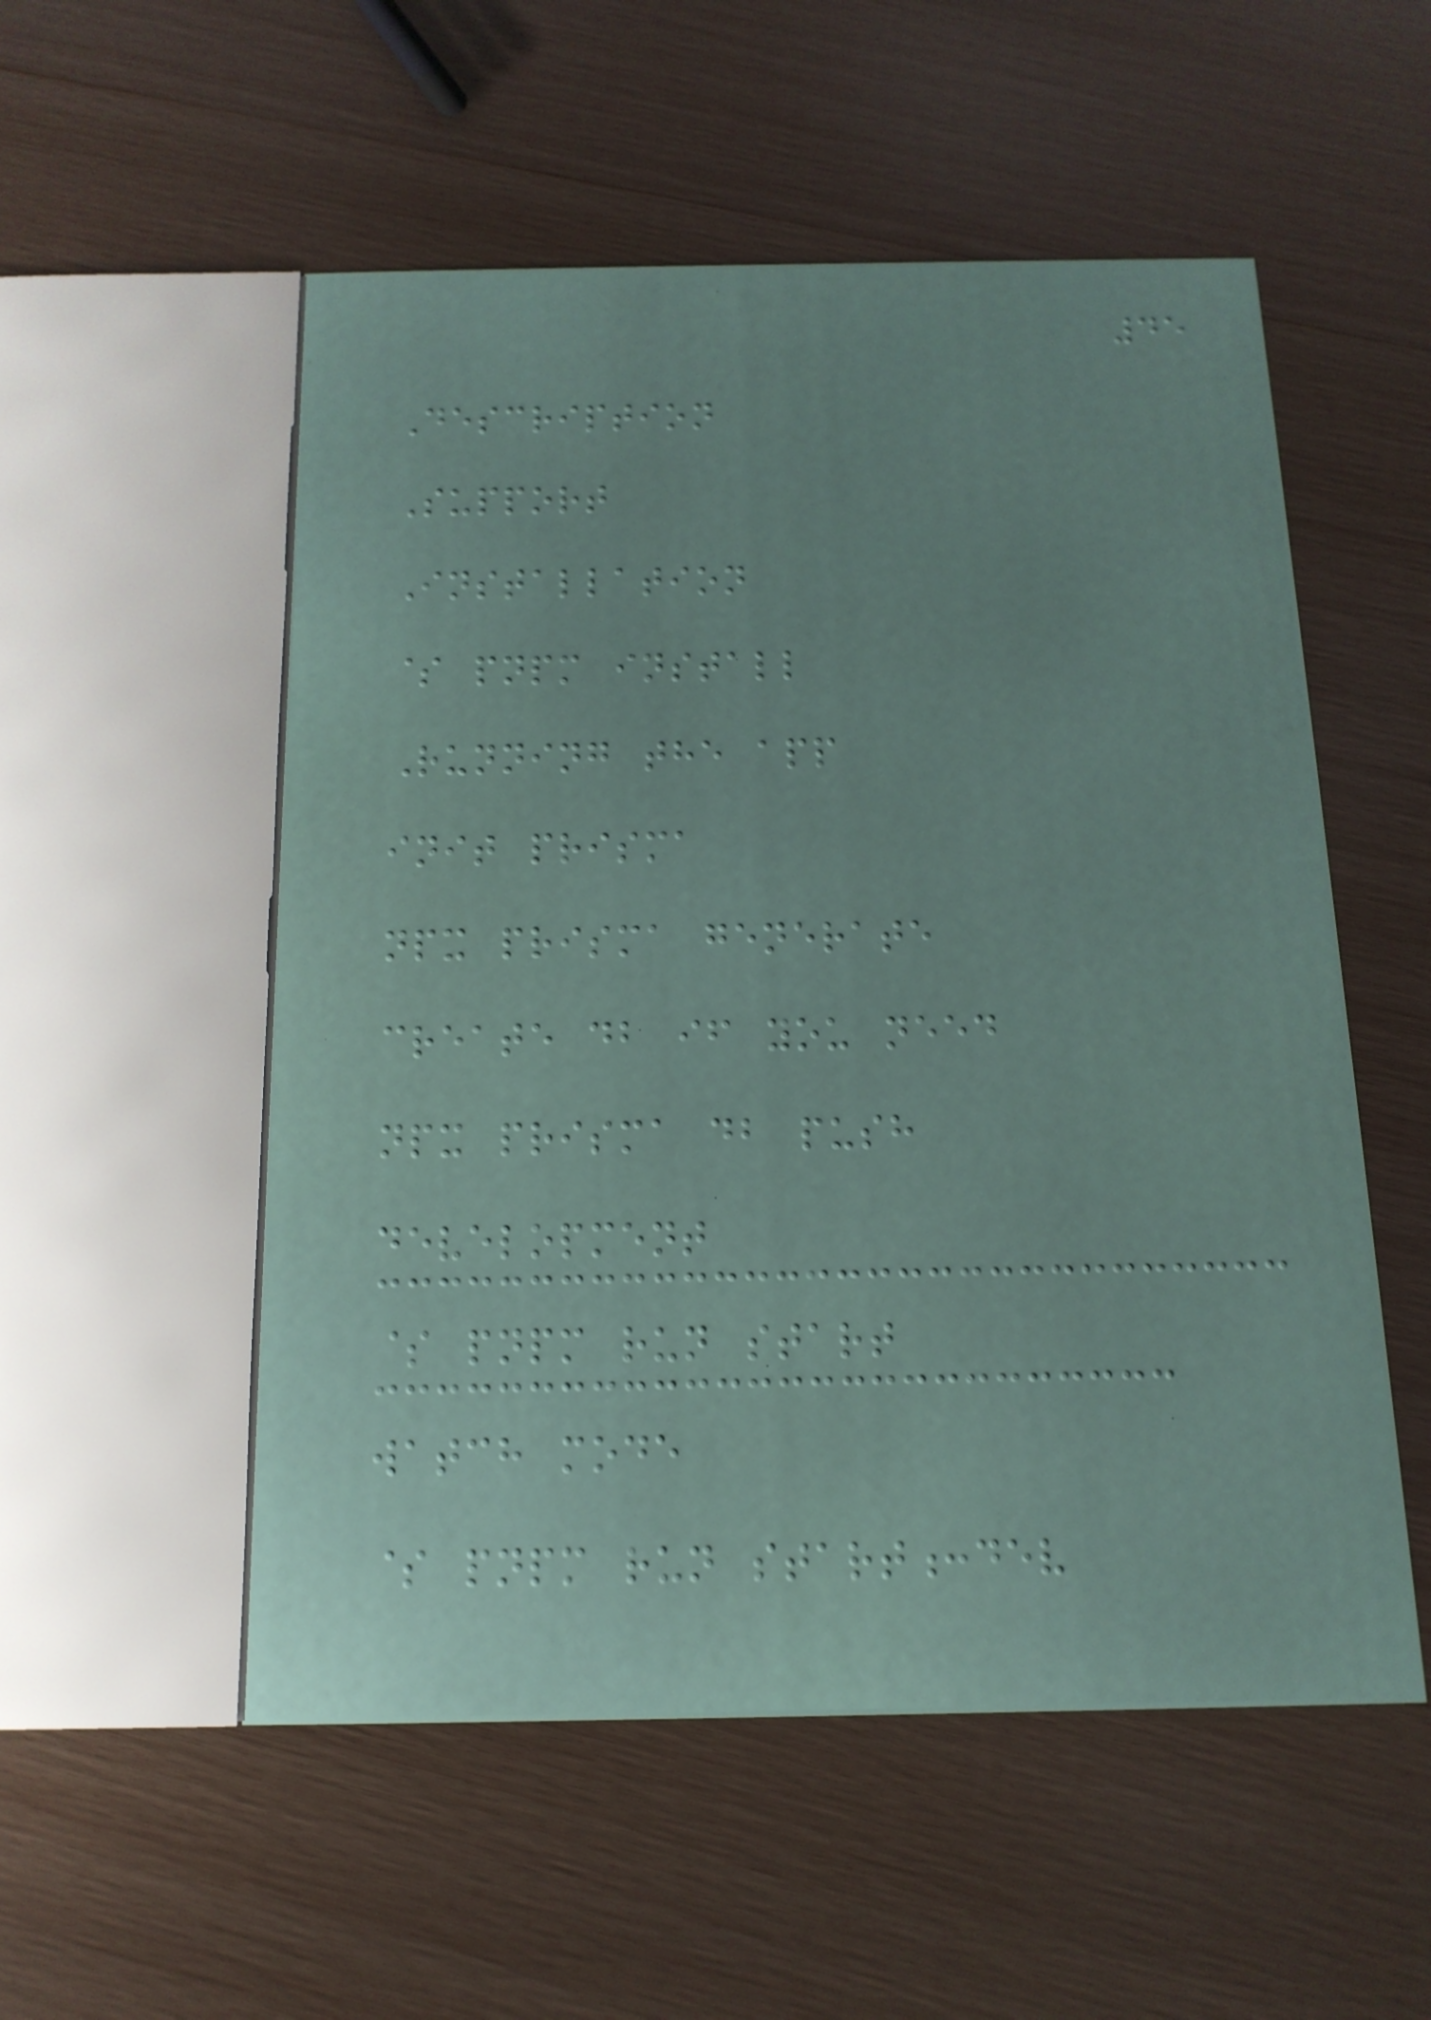45
Description
Support
Installation
$ pnpm install
Running the app
init prisma
npx prisma generate
create db if you need
npx prisma db push
development
$ pnpm run start
watch mode
$ pnpm run start:dev
